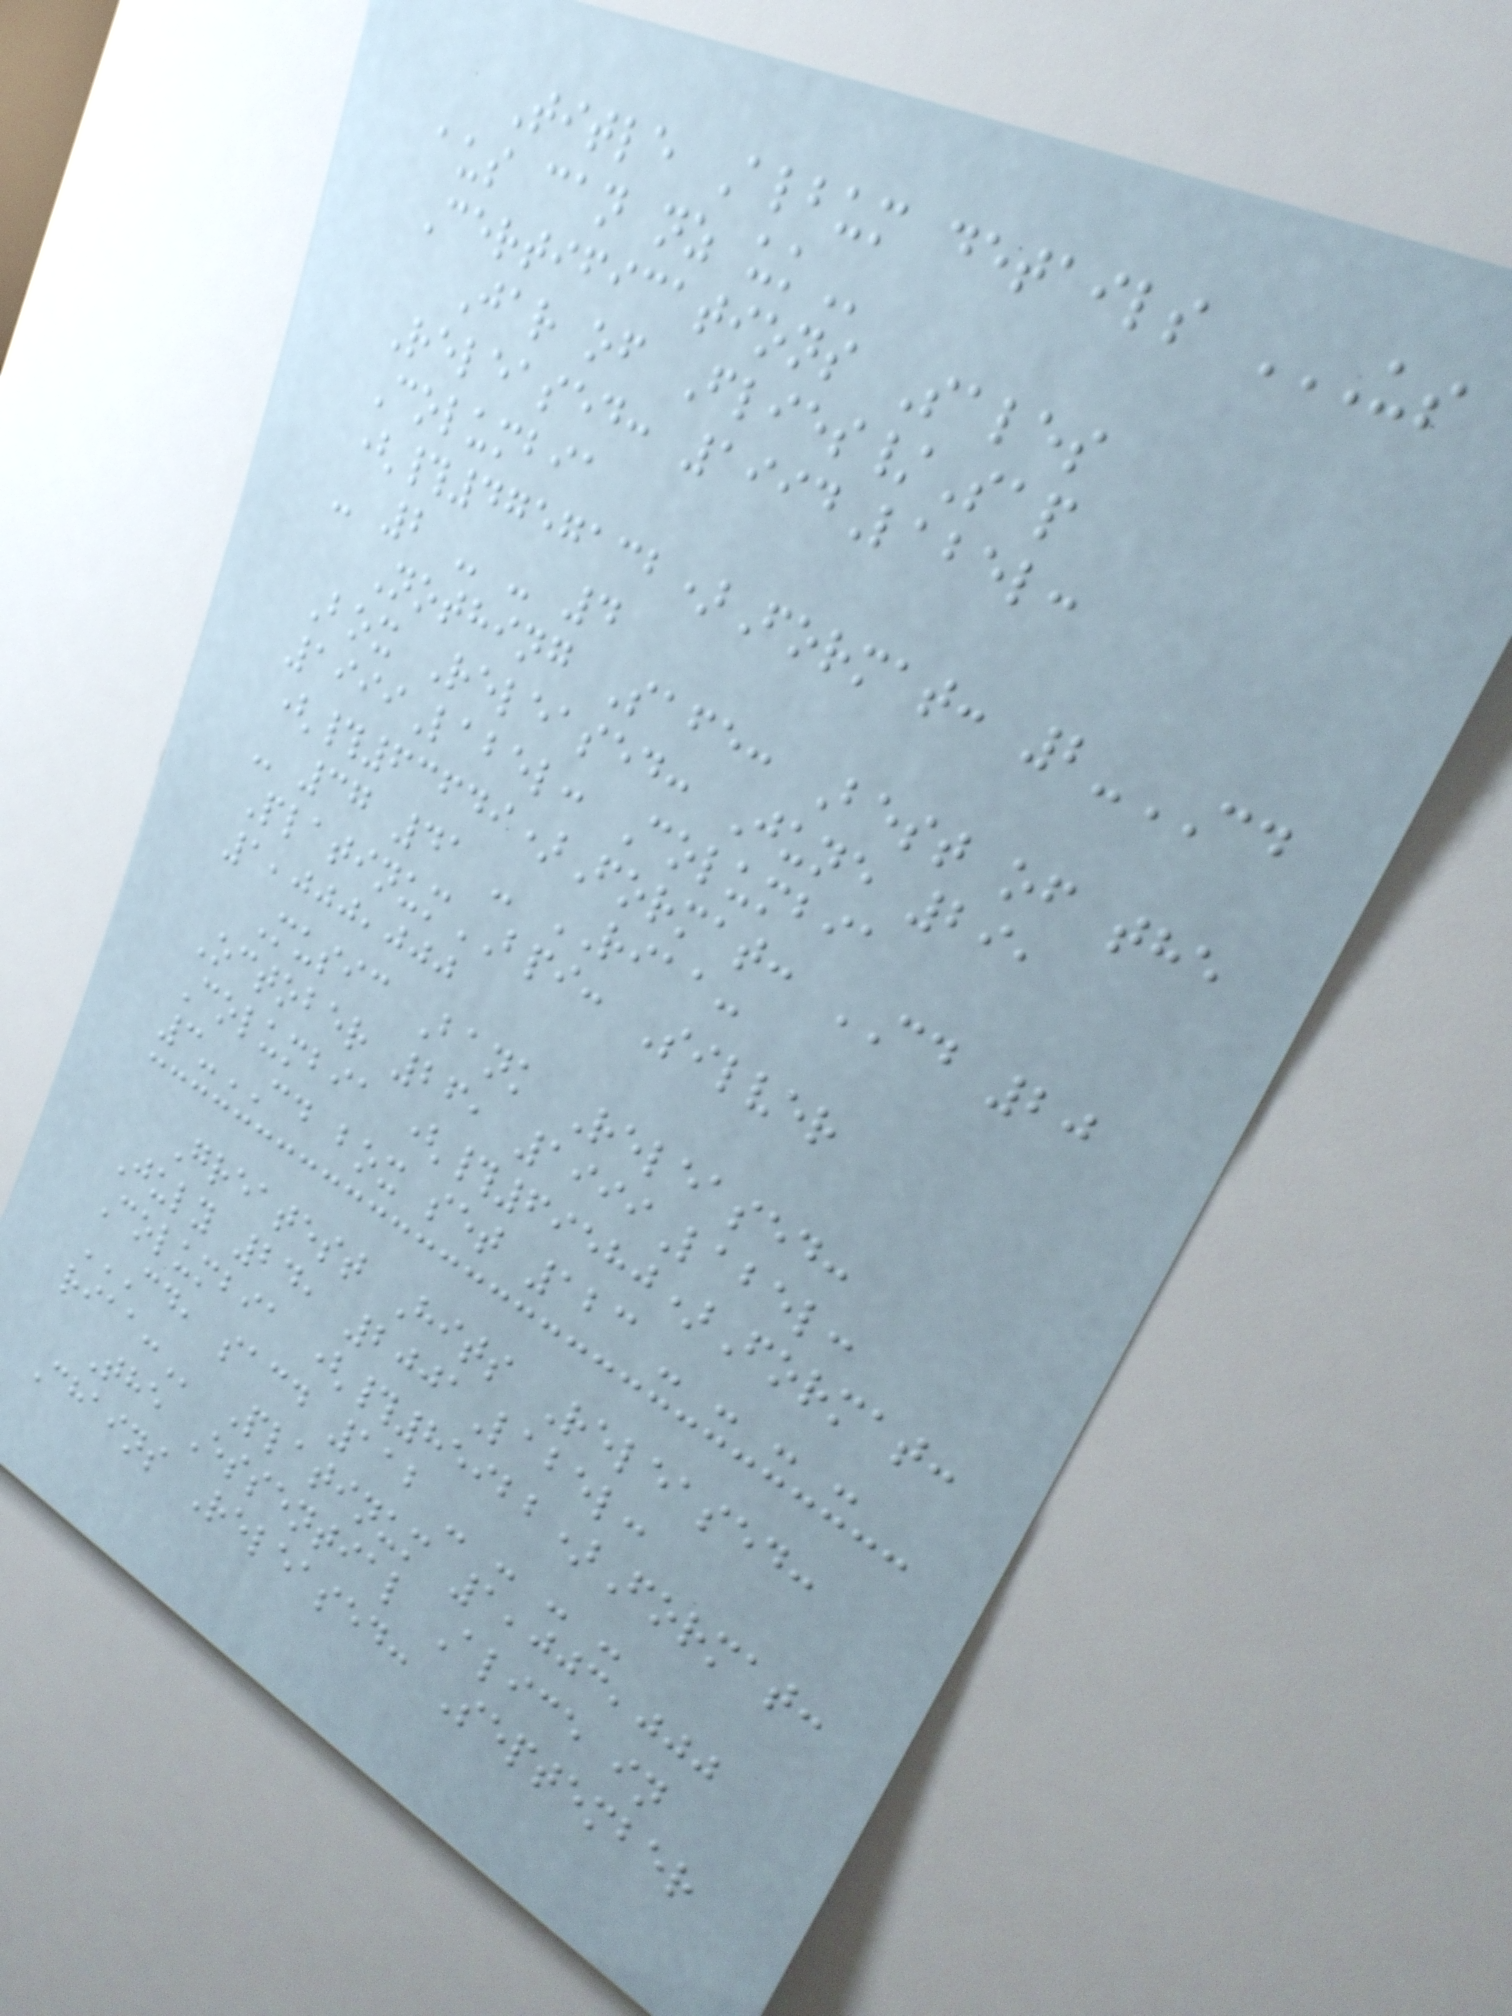Title Album details US
AUS CAN NZ UK
Certifications Sales
Jar of Flies/Sap
Released: 1994Label:
Columbia
(#4757132)Format: 2-CD
- 2 - - 4
Nothing Safe: Best of the
Box Released: June 29,
1999Label: Columbia
(#63649)Format: CD 20
- 37 41 - RIAA:
PlatinumBPI: Silver
1,000,000
Music Bank Released:
October 26, 1999Label:
Columbia (#69580)Format:
3-CD box set 123 - - - -
Greatest Hits Released:
July 24, 2001Label:
Columbia (#85922)Format:
CD, SACD 112 - - - -
RIAA: Platinum 1,003,000
The Essential Alice in
Chains Released: September
